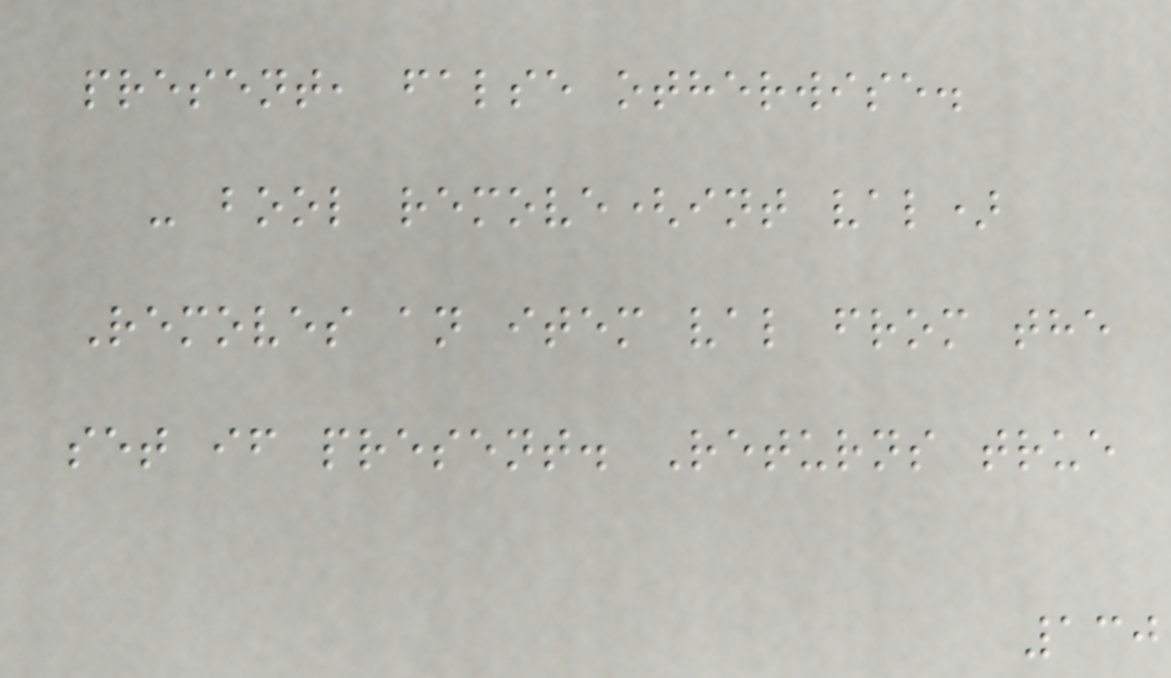present, false otherwise.
- bool remove(int val)
Removes an item val from the
set if present. Returns true
130
